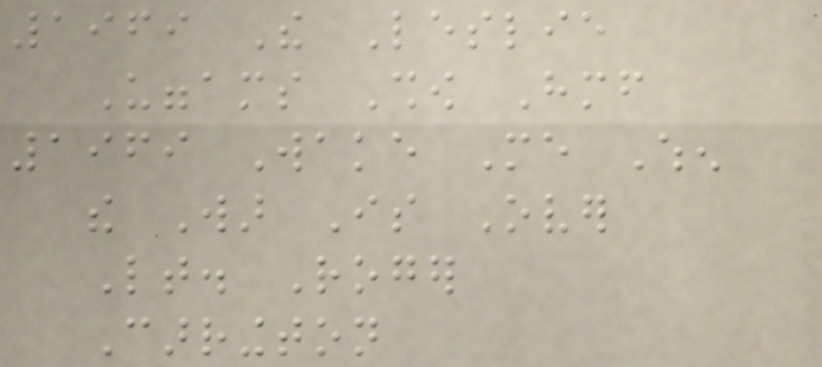1969 The Leslie
Uggams Show Himself
1969 Wake Me When
the War Is Over
Lt. Roger
Carrington
